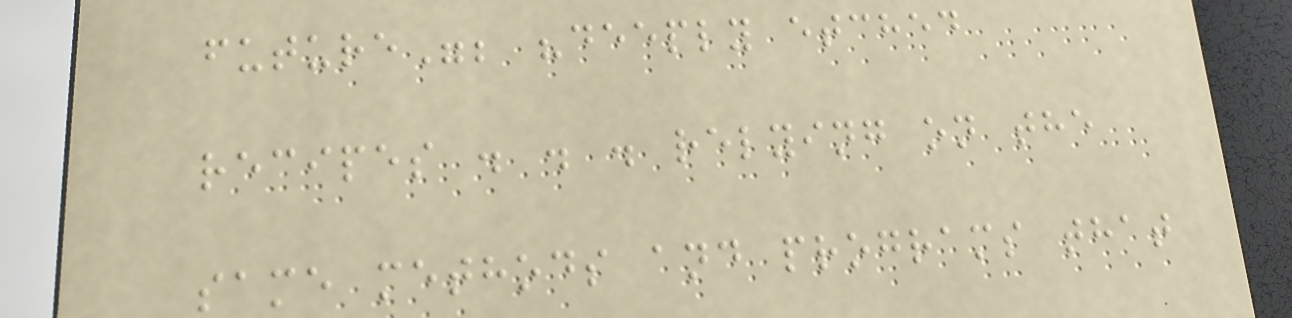future"; "deeply etched
recipes . . . relying on the
same methods and programs that
